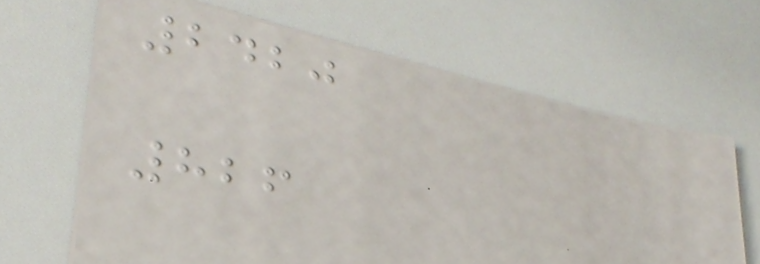2420
826
